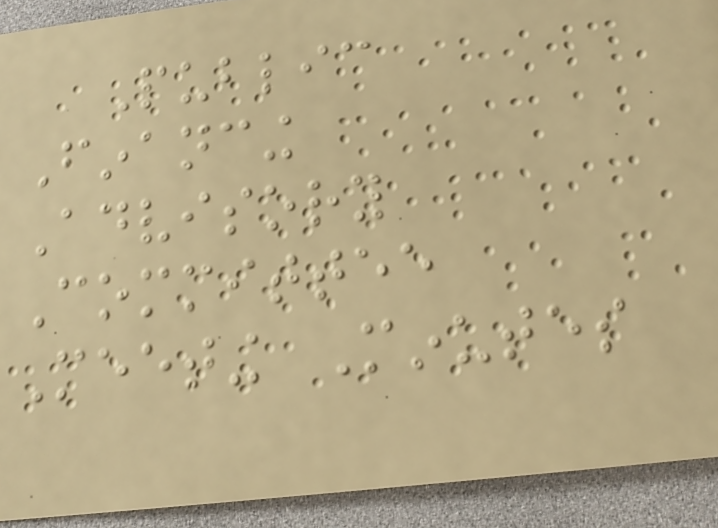Public
Financing
Advisory
Committee
Meeting Minutes
